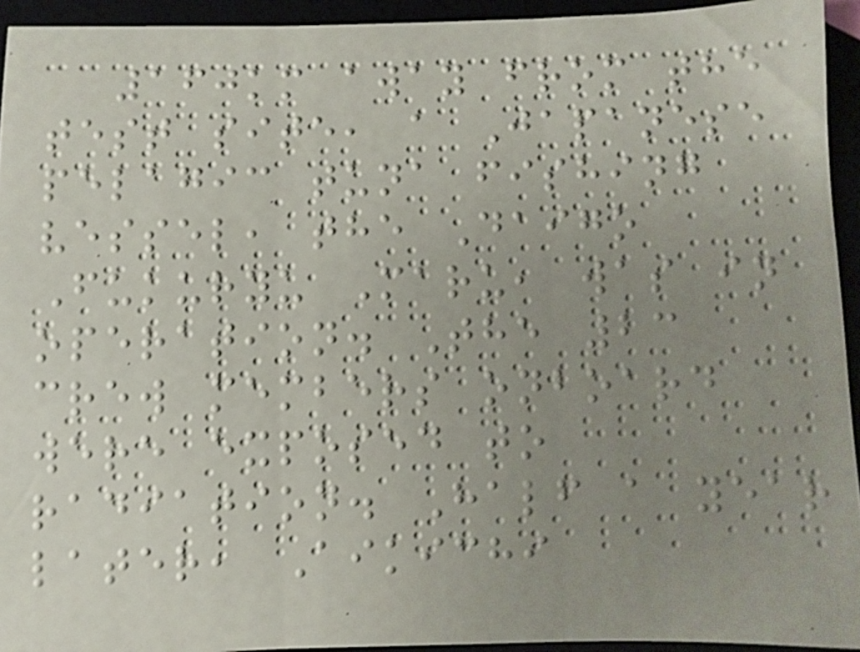160km away from the
test site, a Japanese
pelagic tuna fishing
vessel, the Daigo
Fukuryu Maru, was in
operation. The 23
crew members onboard
were exposed to
radiation. Half a year
later, Aikichi
